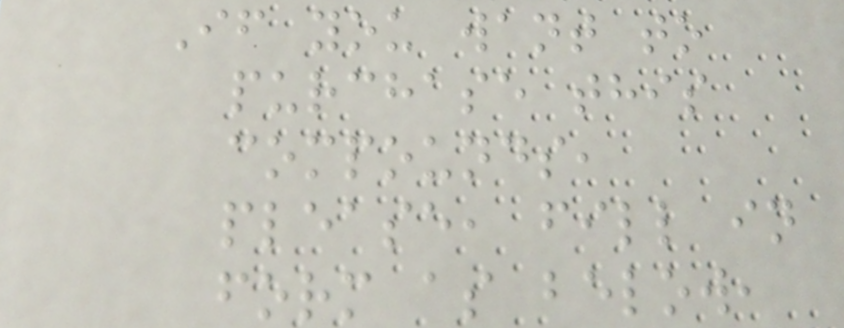If you want to
purchase this
compounds,
please, fill in
form as below,
